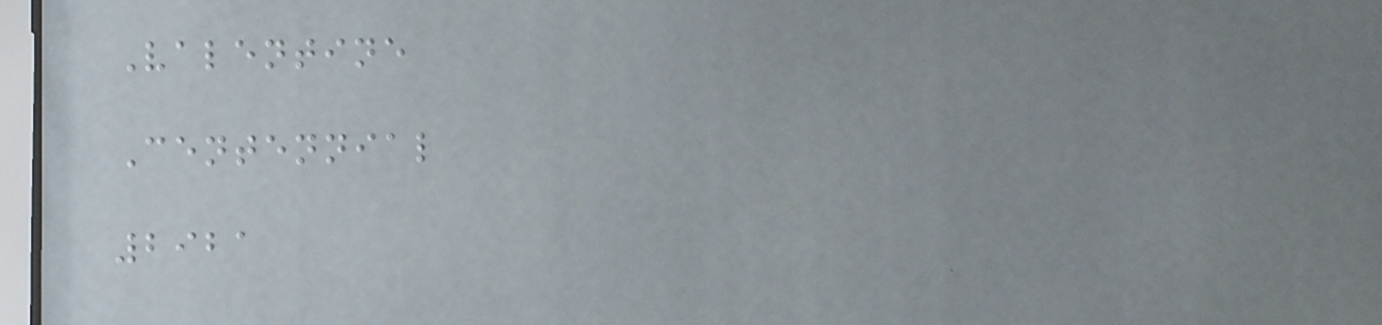Valentine
Centennial
2921
